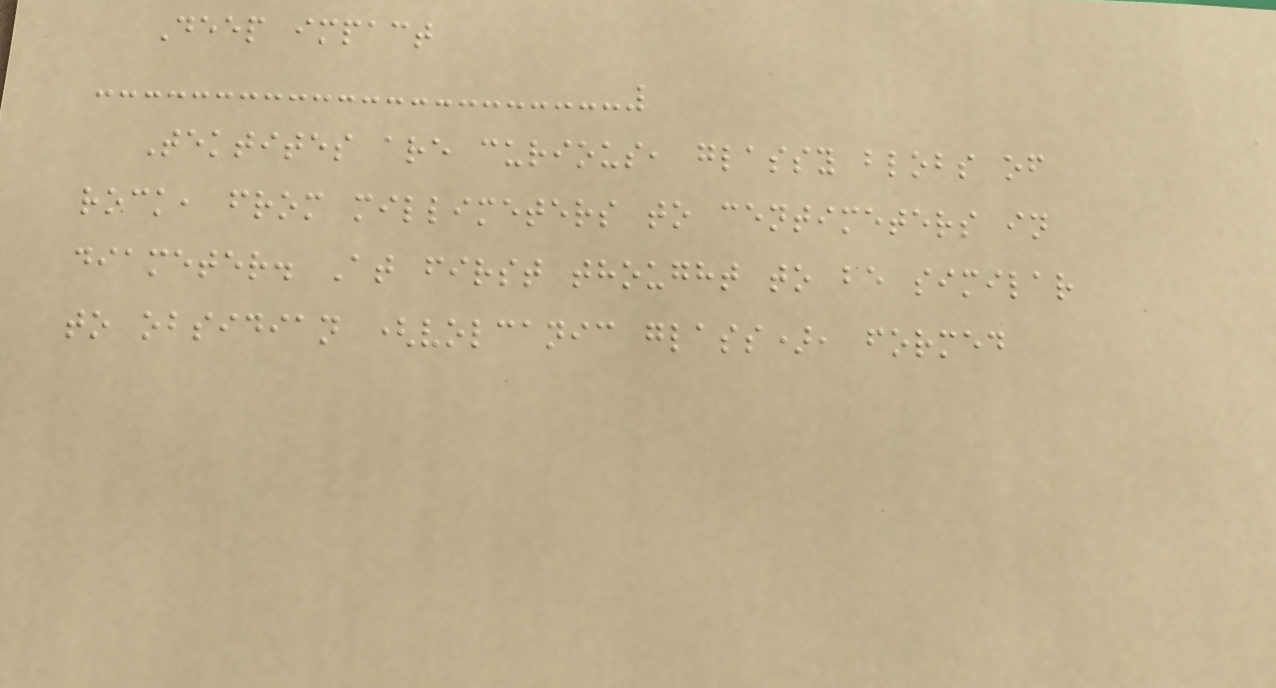Deep impact
Tektites are curious, glassy blobs of
rock, from millimeters to centimeters in
diameter. At first thought to be similar
to obsidian (volcanic glass), formed
